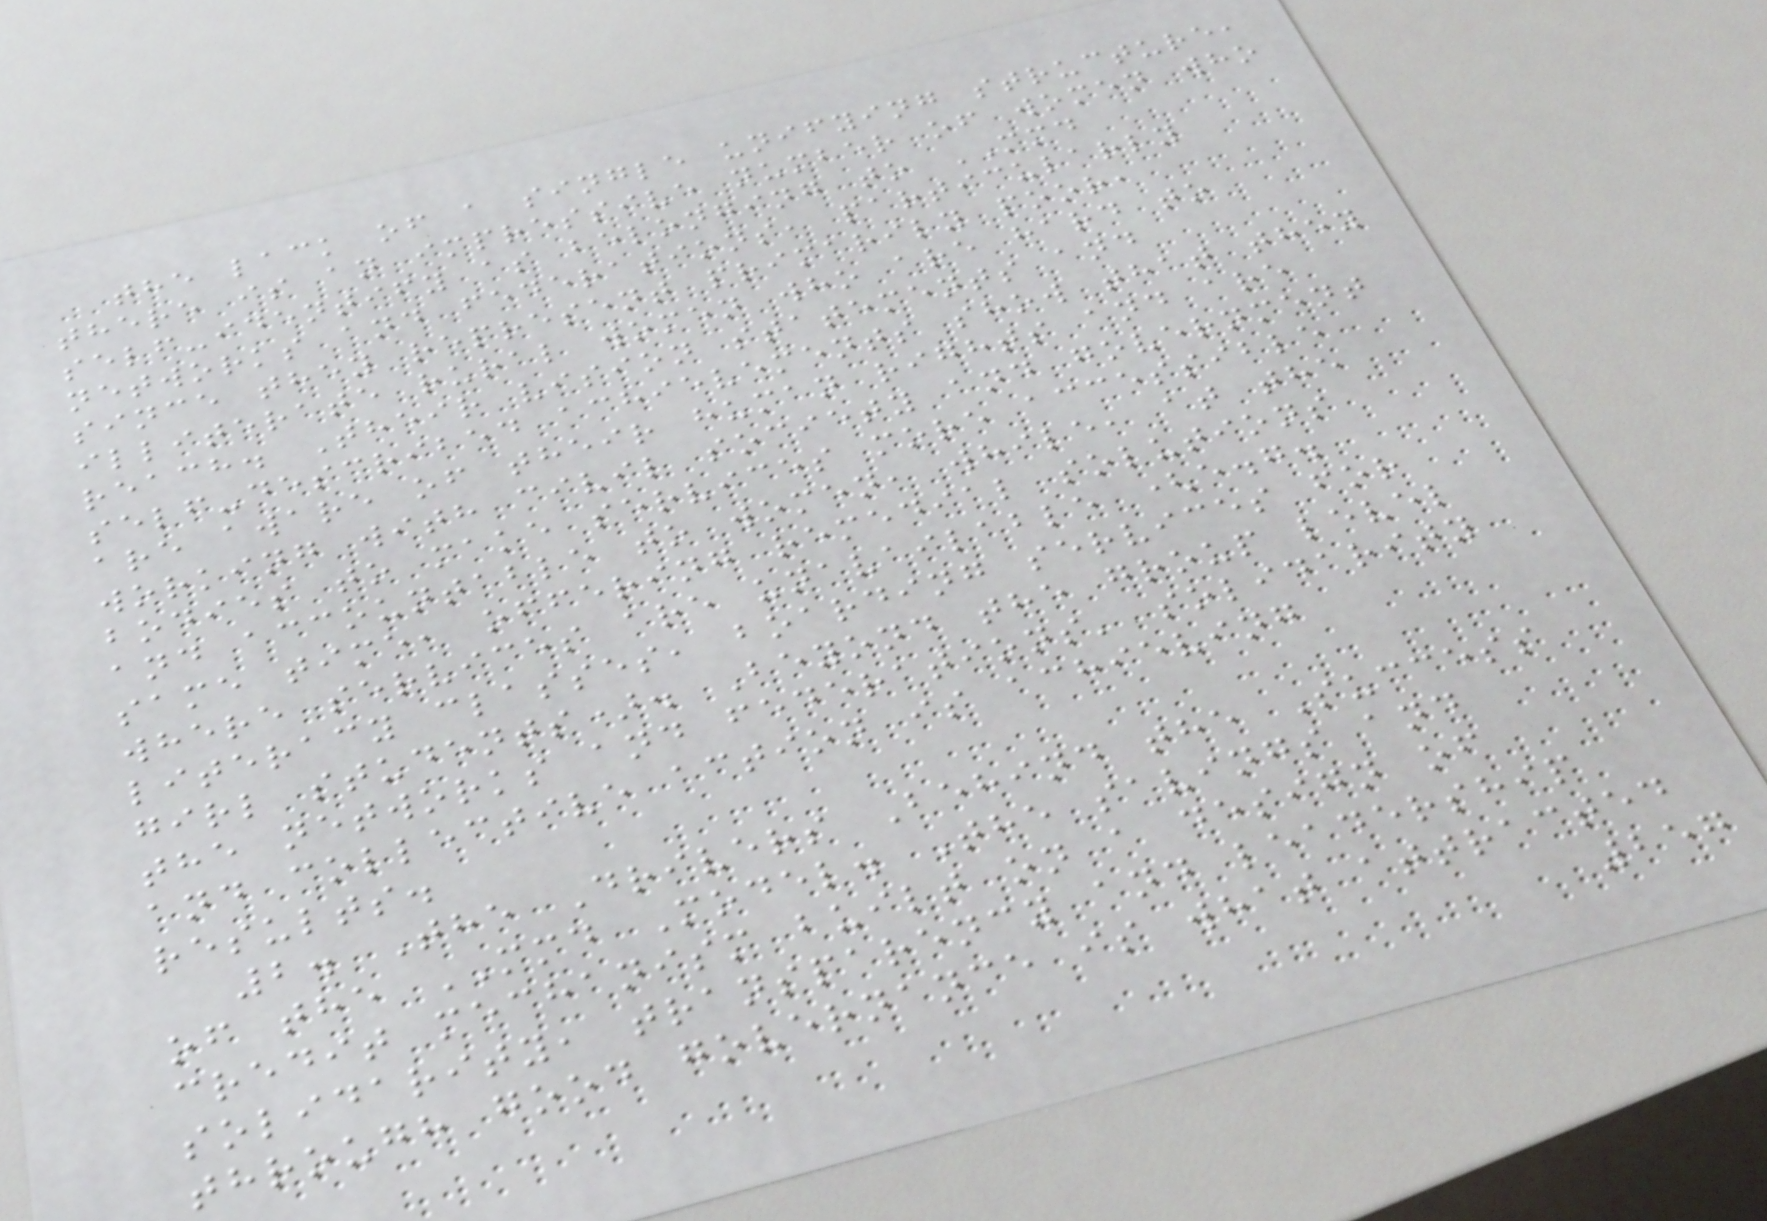the lack of a single unifying structure,
there is an impressive number of women who
self-identify as belonging to MMD
networks and federations, particularly
since they represent primarily poor,
illiterate rural women who are hard to
reach. Their vision statements and
self-described achievements show that they
are aware of their human rights and are
working with civil society and government
bodies to make services more accessible
and accountable to women, while, at the
same time, offering remedial solutions
where services are unavailable (e.g.
literacy classes, boarding services for
girl students). Beyond the group level
the networks and federations' solidarity
and collective action is achieving
results.
2. The Drivers Behind the Success
of the MMD Model. The savings and
credit mechanism built on a design of
solidarity, transparency and leadership
through good governance is what attracted
257
